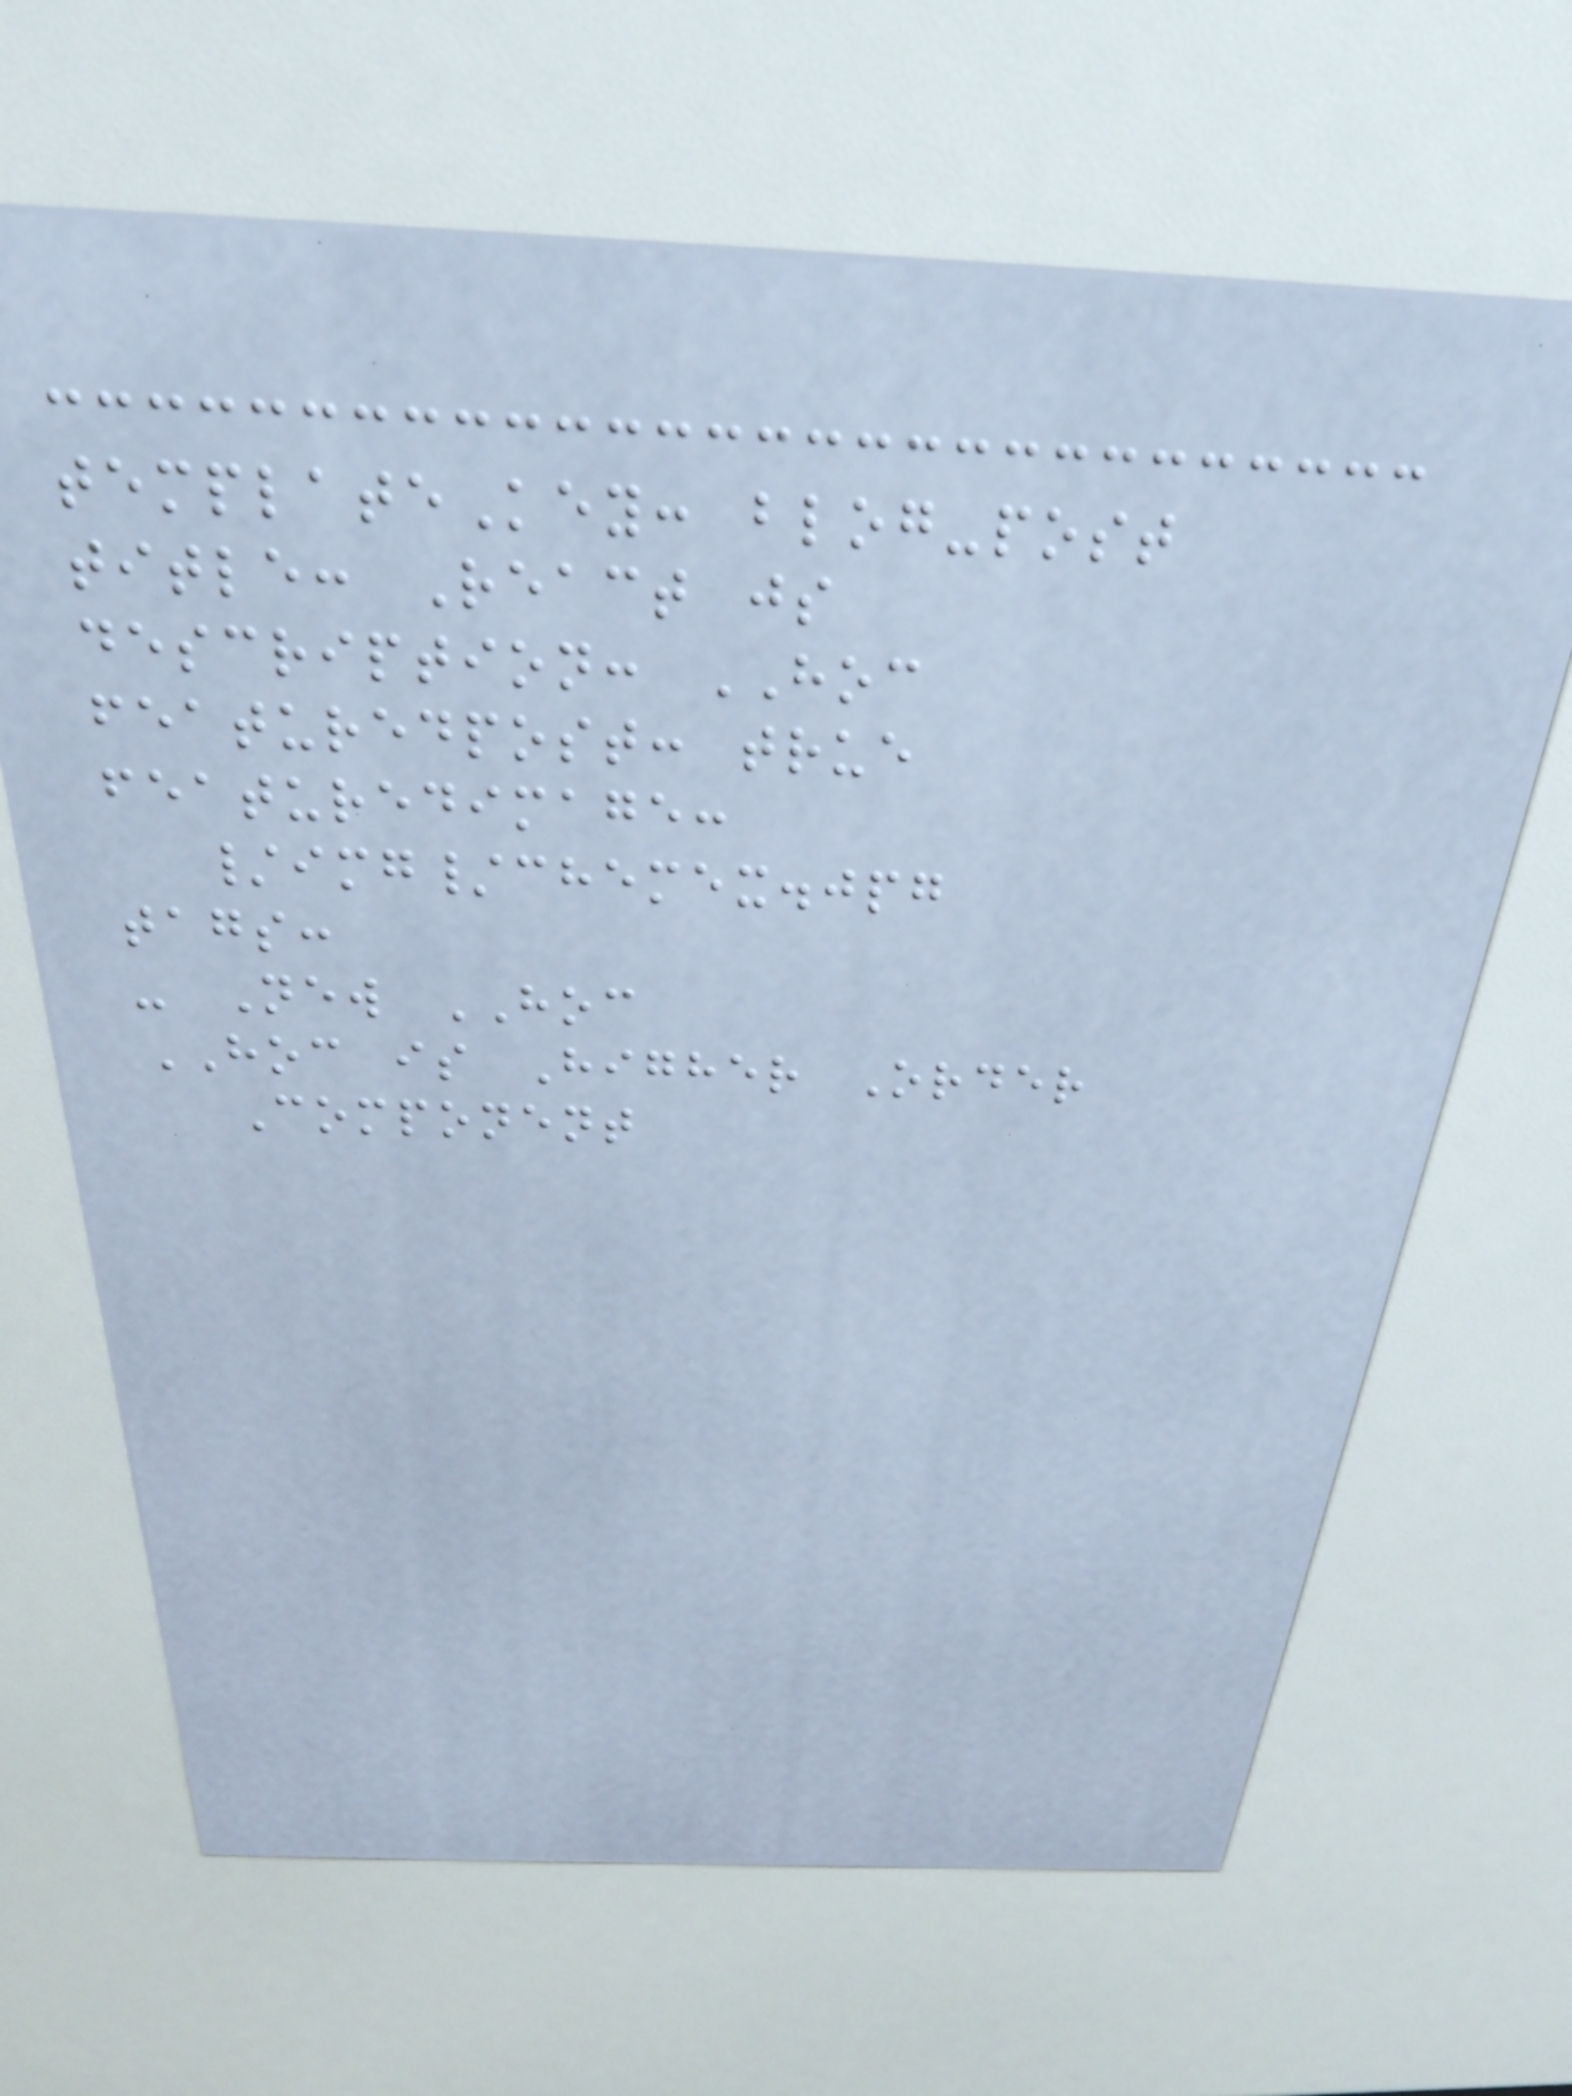templateKey: blog-post
title: React js
description: HOC
featuredpost: true
featuredimage:
/img/chemex.jpg
tags:
- New HOC
HOC is Higher Order
Component
